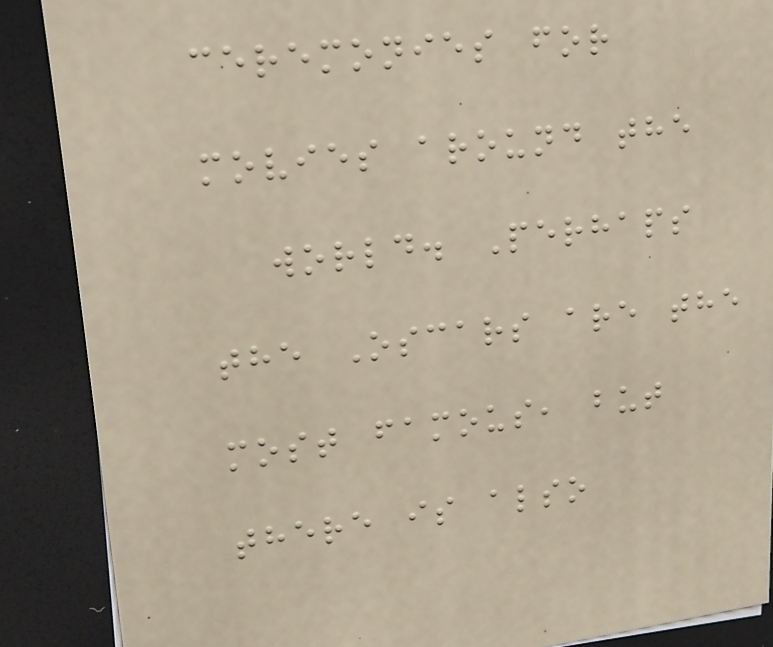ceremonies for
movies around the
world. Perhaps
the Oscars are the
most famous, but
there is also
